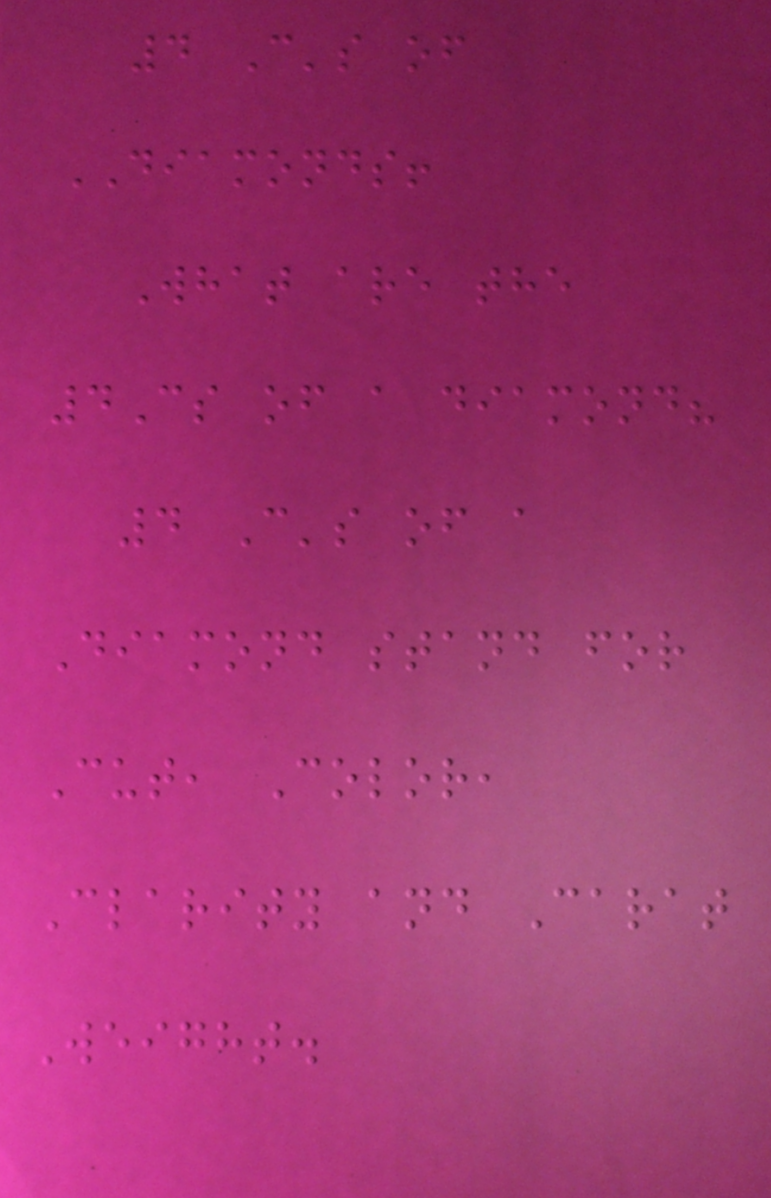4 C's of
DIAMONDS!
What are the
4Cs of a diamond?
4 C's of a
Diamond stand for
Cut, Color,
Clarity and Carat
Weight.
